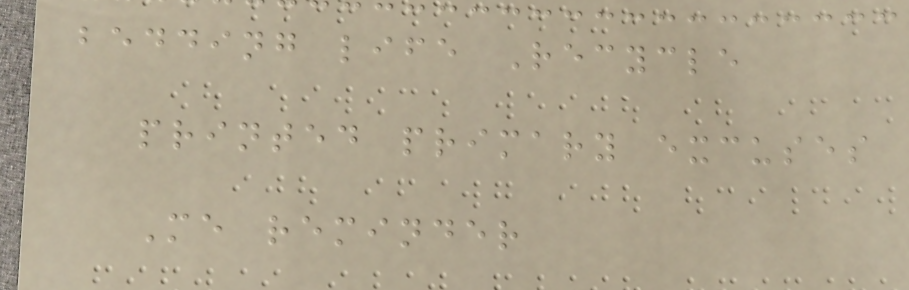bedding life Recycle
printed primary excuses
Me reminder
